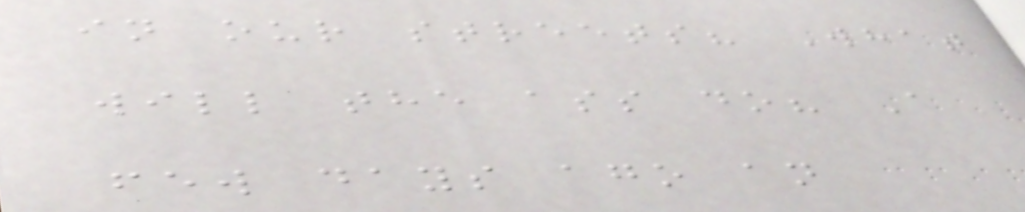in our streets? What
will the ass do? A
few days ago an
